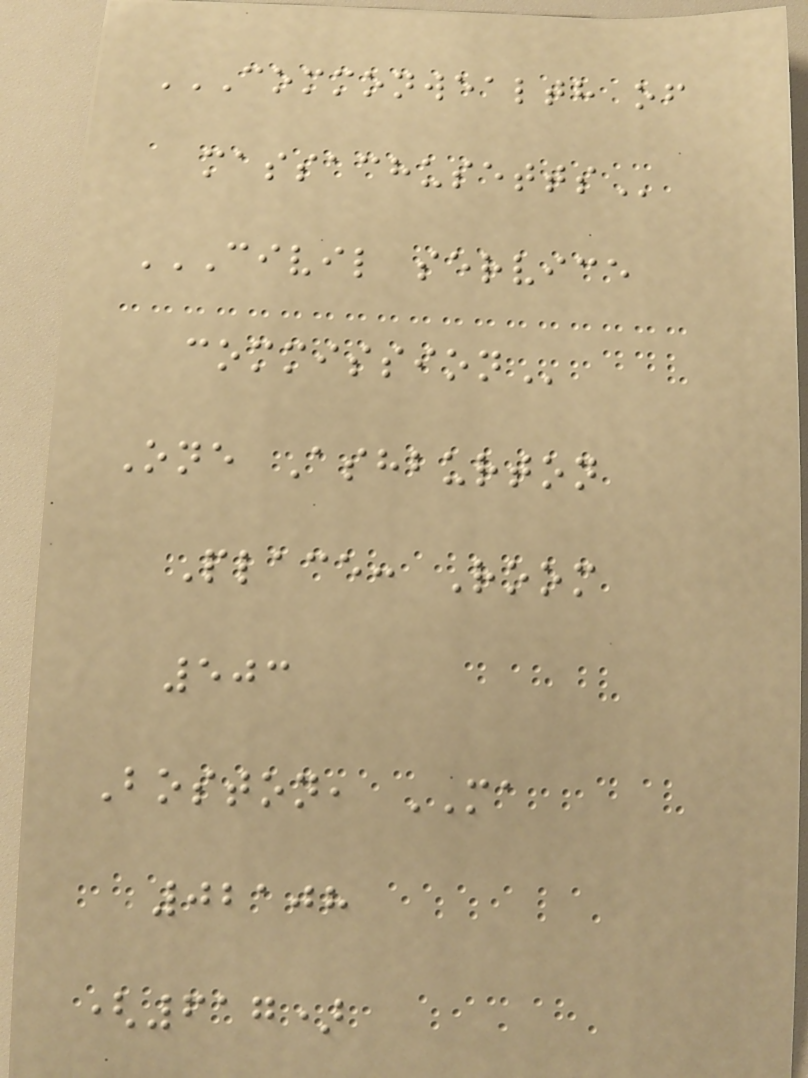COMMONWEALTH OF
MASSACHUSETTS
CIVIL SERVICE
COMMISSION
One Ashburton
Place: Room
503
Boston, MA
02108
(617)
